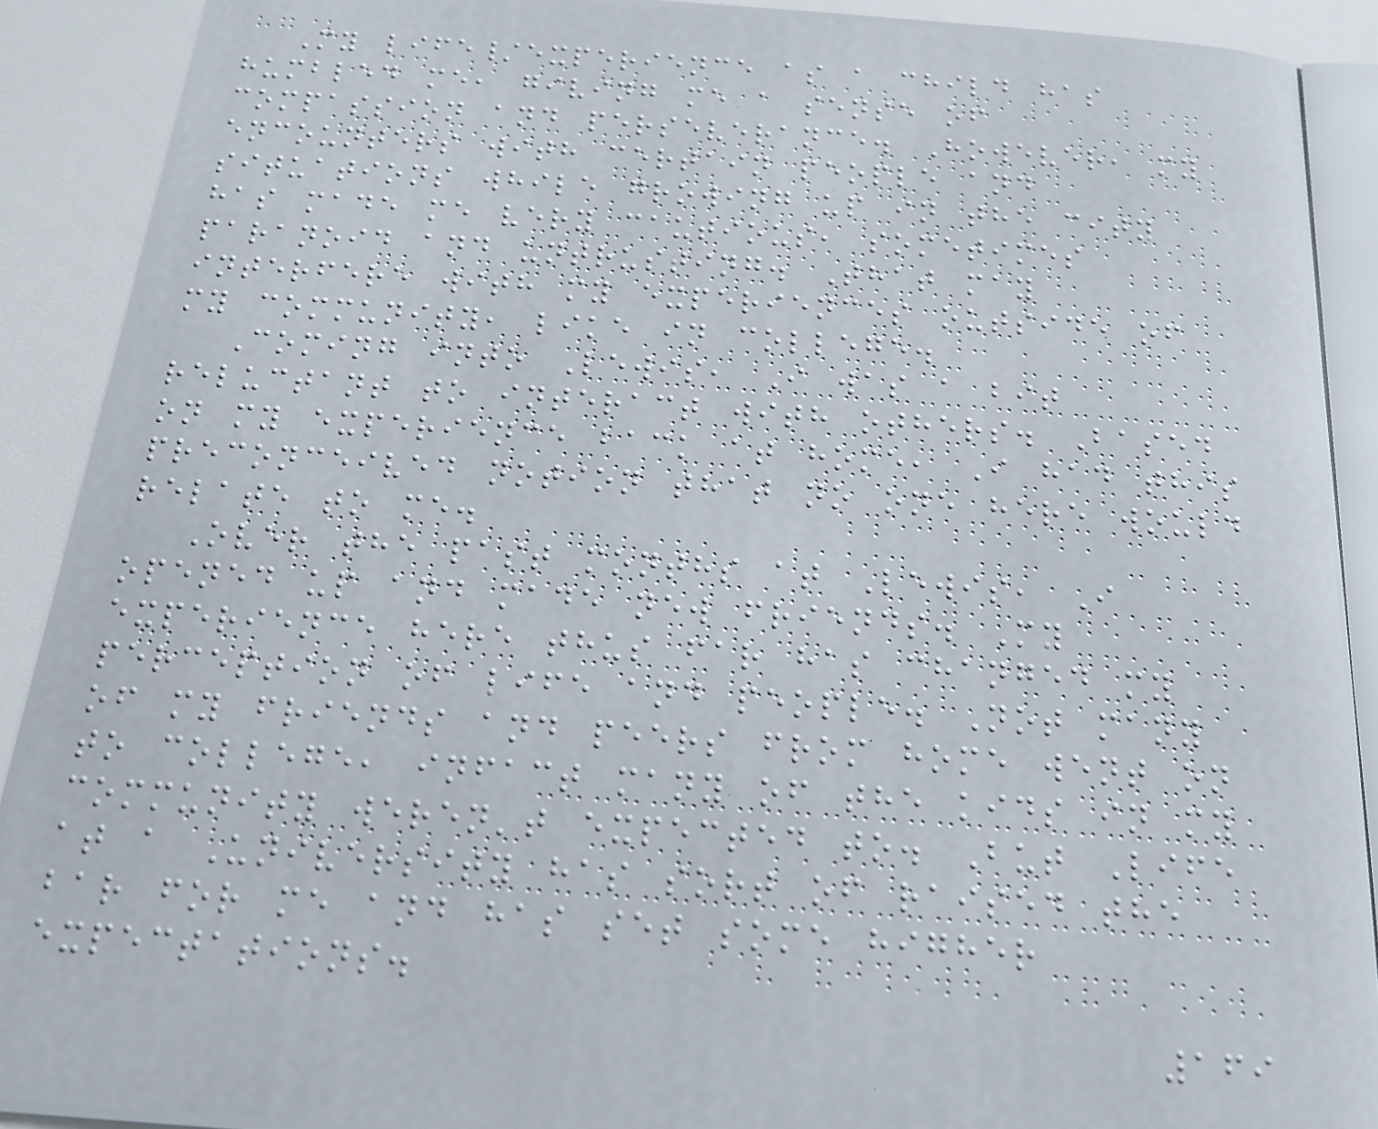My life/experience as a child has
humbled me, giving me a sense of
compassion and perseverance. However, my
encounters with certain people and
situations while growing up in the city
has made me very cautious, sometimes
paranoid and untrusting. That may
interfere with my experiences outside of
my community, like in college.
Coming into Lewis, I was a bit
reluctant to interact with others. Based
on my experience back at home, I had this
preconceived notion that no one here would
relate to me.
Over the past months at Lewis, I
opened up and made new friends. My
experience here thus far has changed my
perception of life and people. Not many
of my friends and peers from home went on
to college, infact many of the kids in my
community weren't expected to. But Life
at a University has sort of raised the
bar for me and has set some higher
expectations.
169
